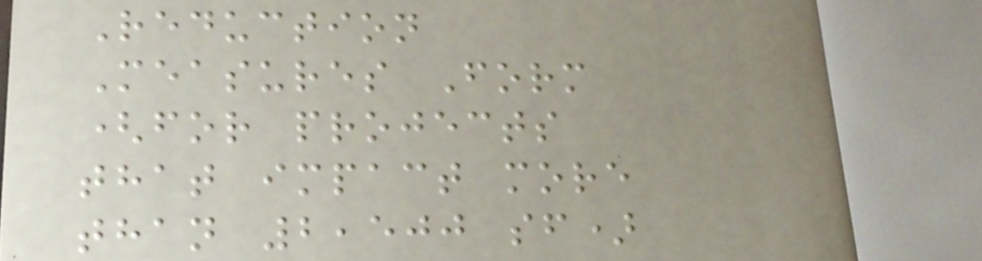Reduction
Measures Form
(for projects
that impact more
than 2,500 sf)
